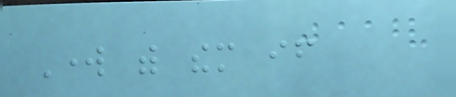Work with them if
